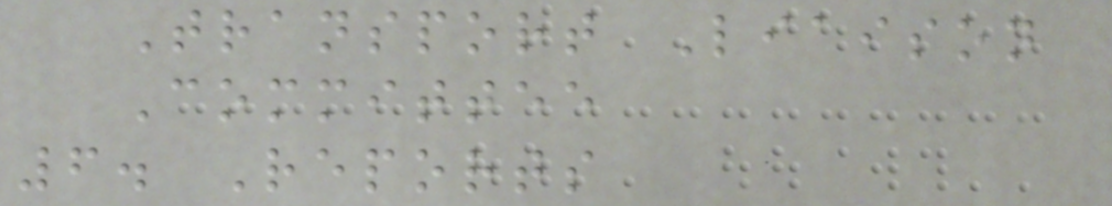Transport Liaison
Committee
6. Reports
